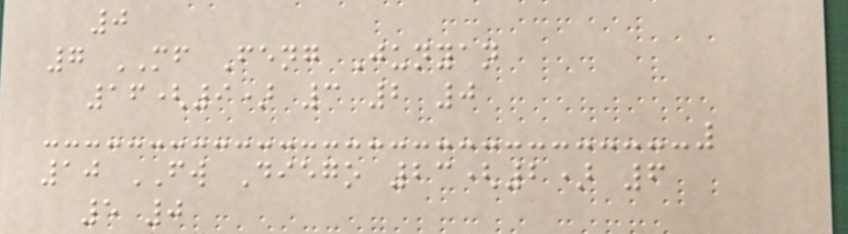0
7 MF Feng Junyan
16(9) 3 2 0
10 FW Diego 23(2) 6
5 0
